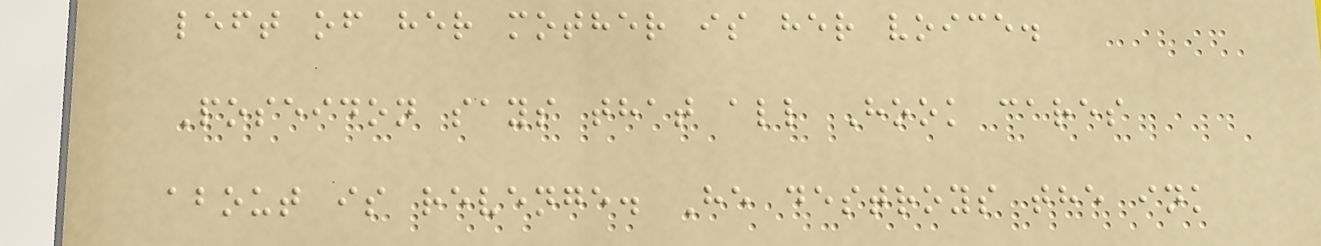left of her mother is her voice.
Poseidon says that all Hook cares
about is revenge. He destroys the ink
